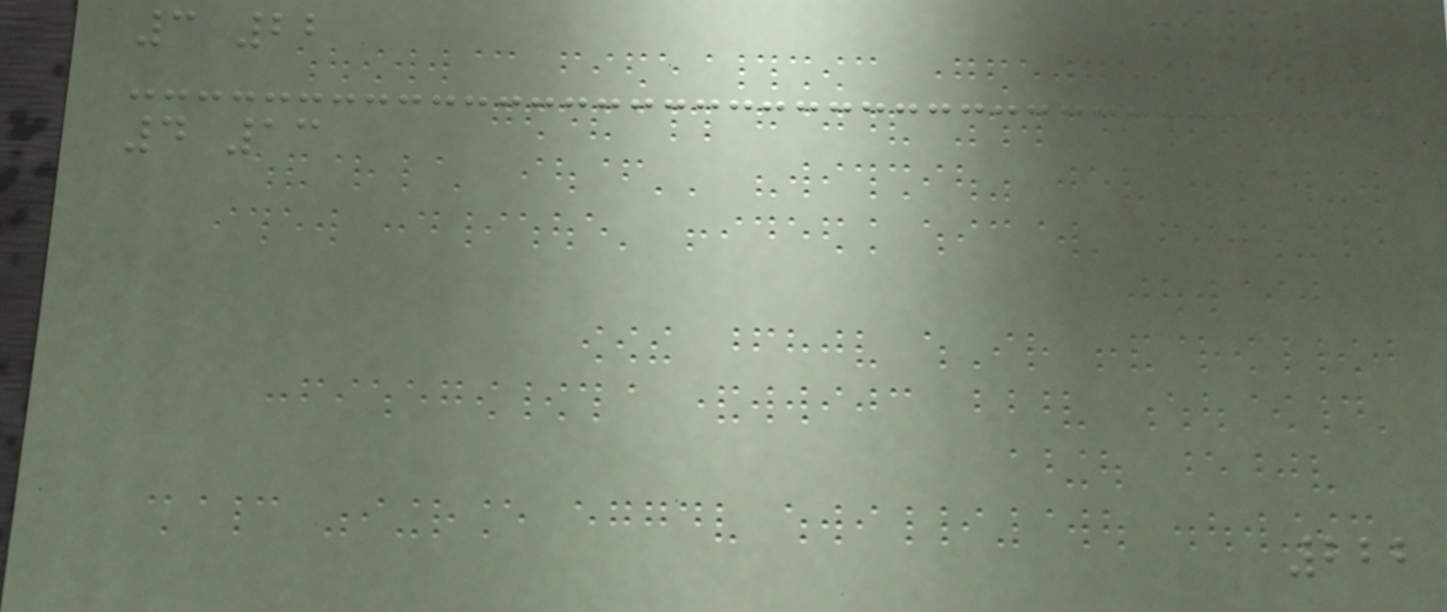3 22
4 13
222
